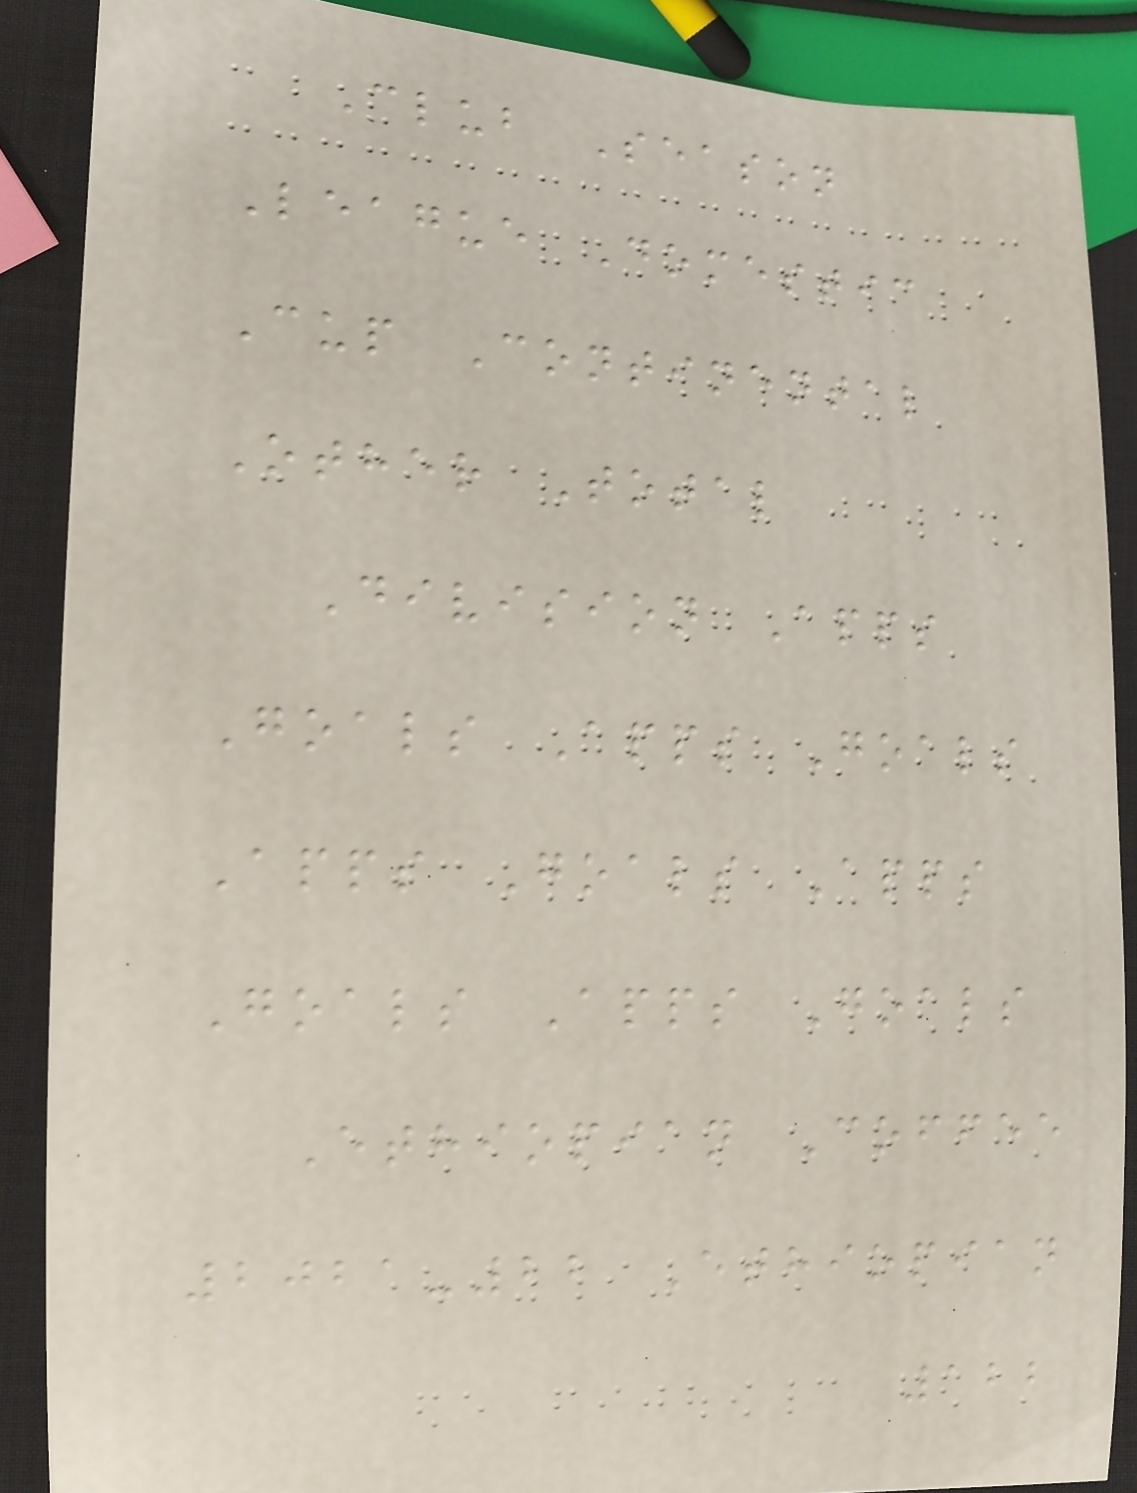Club Season
League Domestic
Cup Continental
Other Total
Division Apps
Goals Apps Goals
Apps Goals Apps
Goals Apps Goals
Ethiopian Coffee
2021-22 Ethiopian
122
